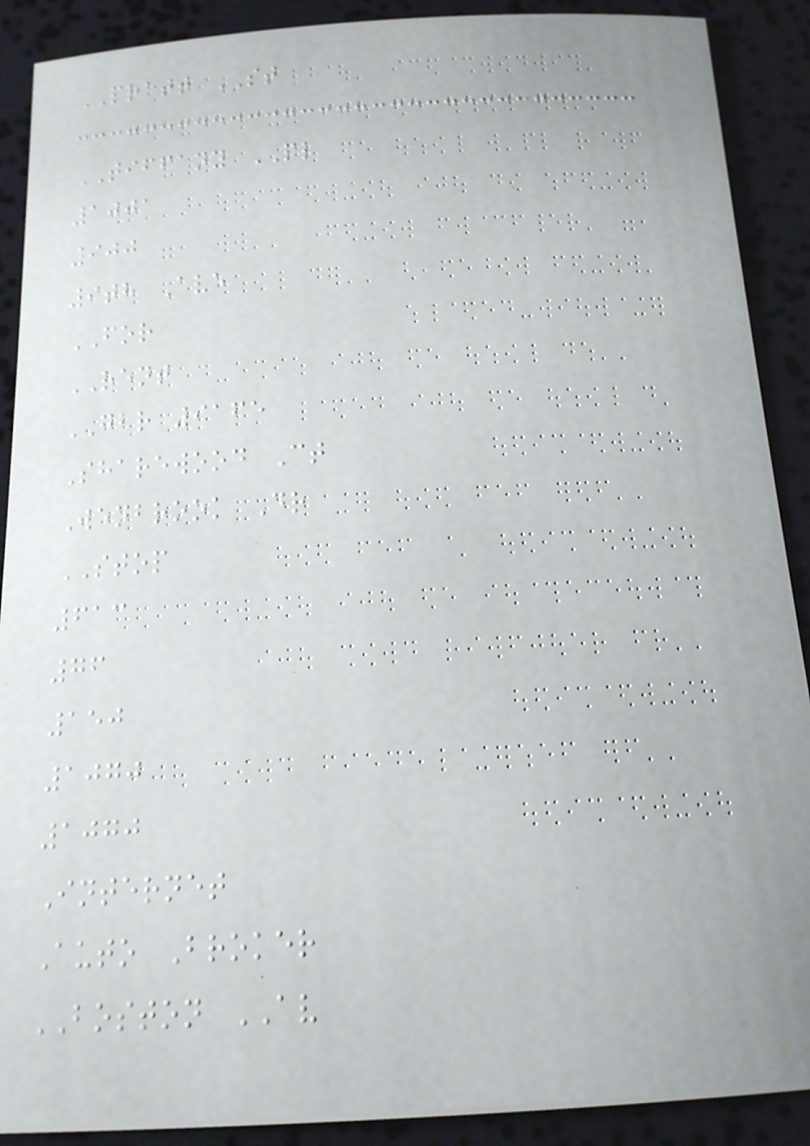PRATT ST
TIFFANY PL
1001
900
9th Ave
FOR
RENT
GBR 9165
Sharewood Ct
Wenbrook Dr
STOP
613
76
150
1070
1070
Internet
Auto Broker
BOSTON AV
